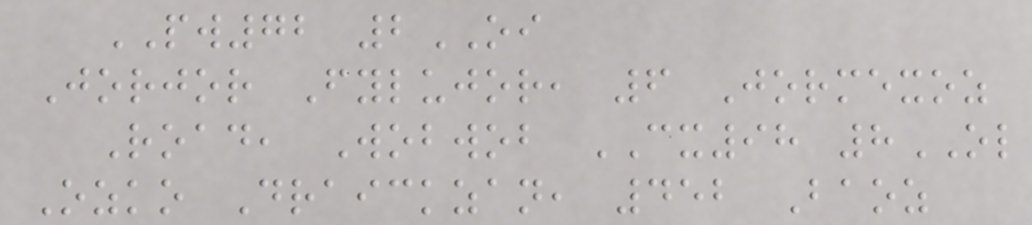PW72 2OI
Jorjor Fylujor, 6 Jormexoz
Road, Wobwob CX98 8OL
Ozko Draickzan, 452 Baoz
